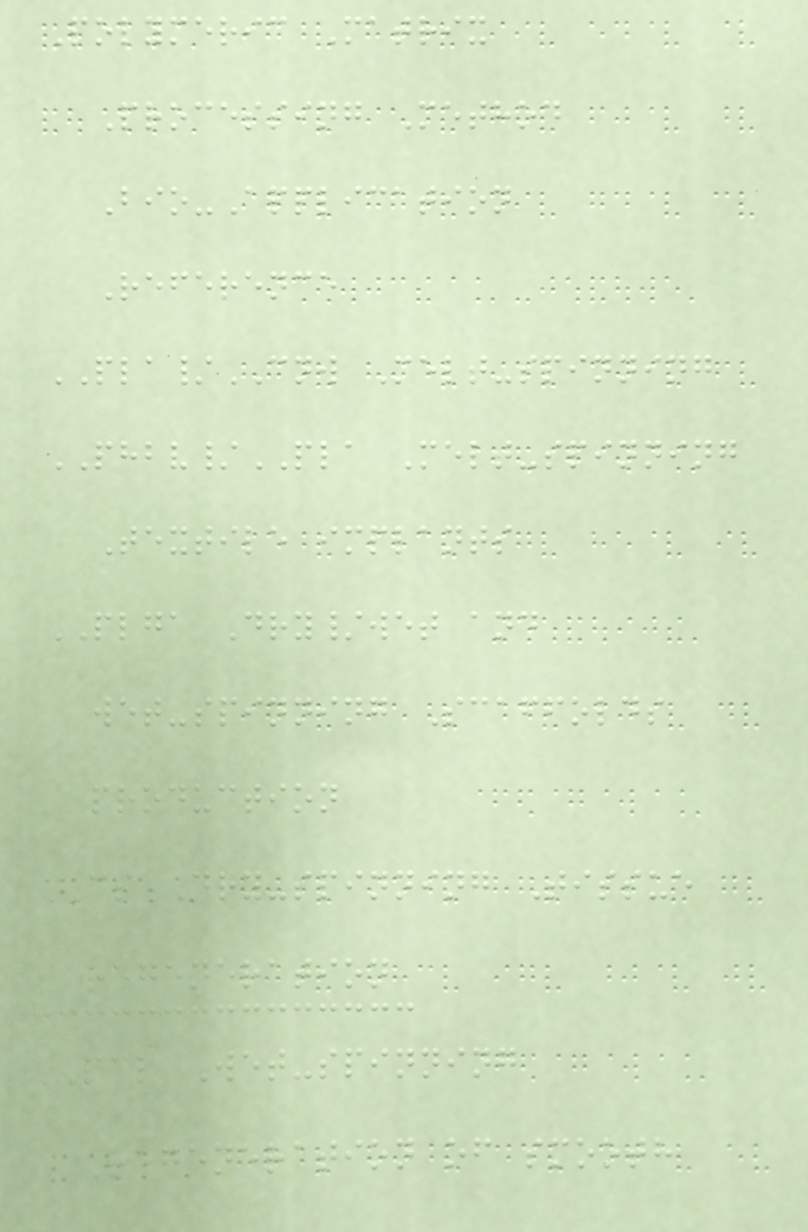Polymeric Matrix
Processing Method
Bio-Application
Reference
PLA/CNW Melt-spinning
PHBV/PLA Melt-spinning
Textile implants
PLGA Dry/wet and
wet-spinning Scaffolds
production
CS Dry-spinning Tissue
regeneration
PCL Wet-spinning
Regeneration of smooth
